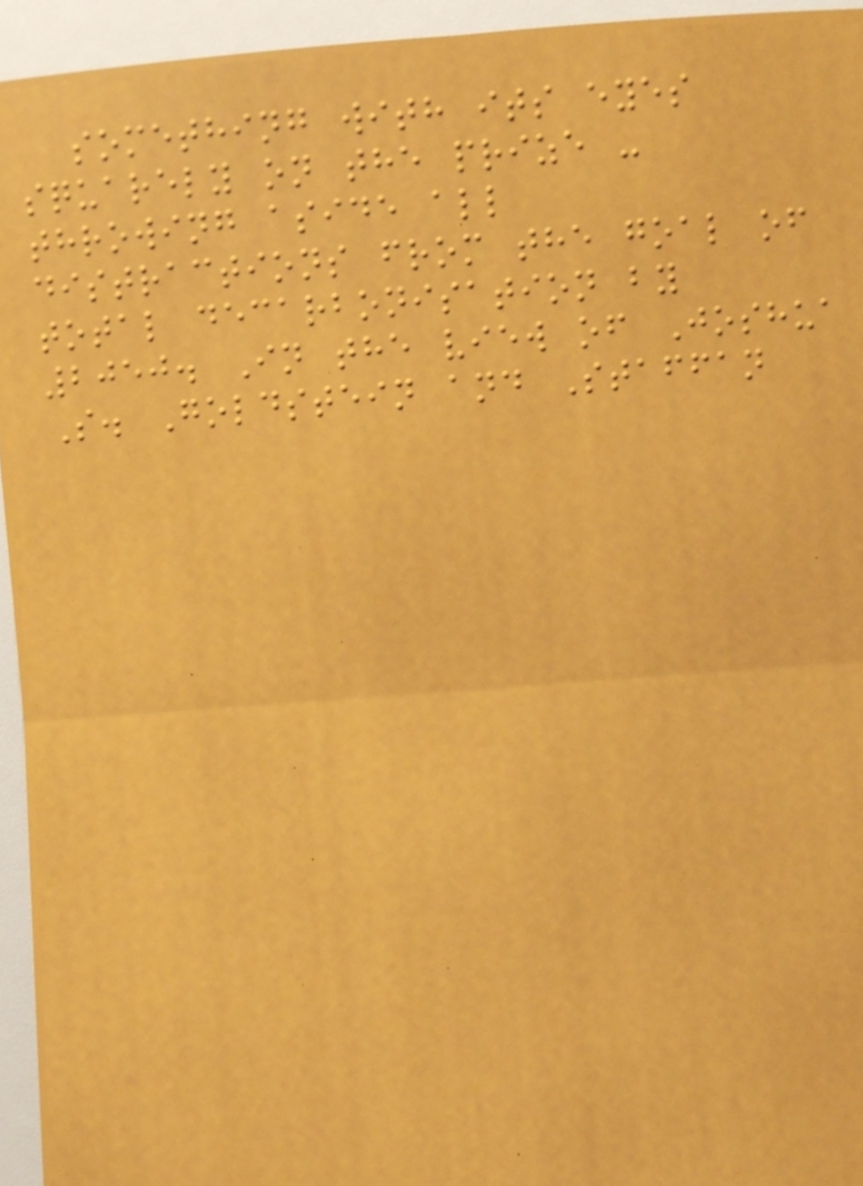something with its eyes
squarely on the prize -
throwing aside all
distractions from the goal of
total decarbonisation by
2050. In the view of Joshua
S. Goldstein and Staffan
